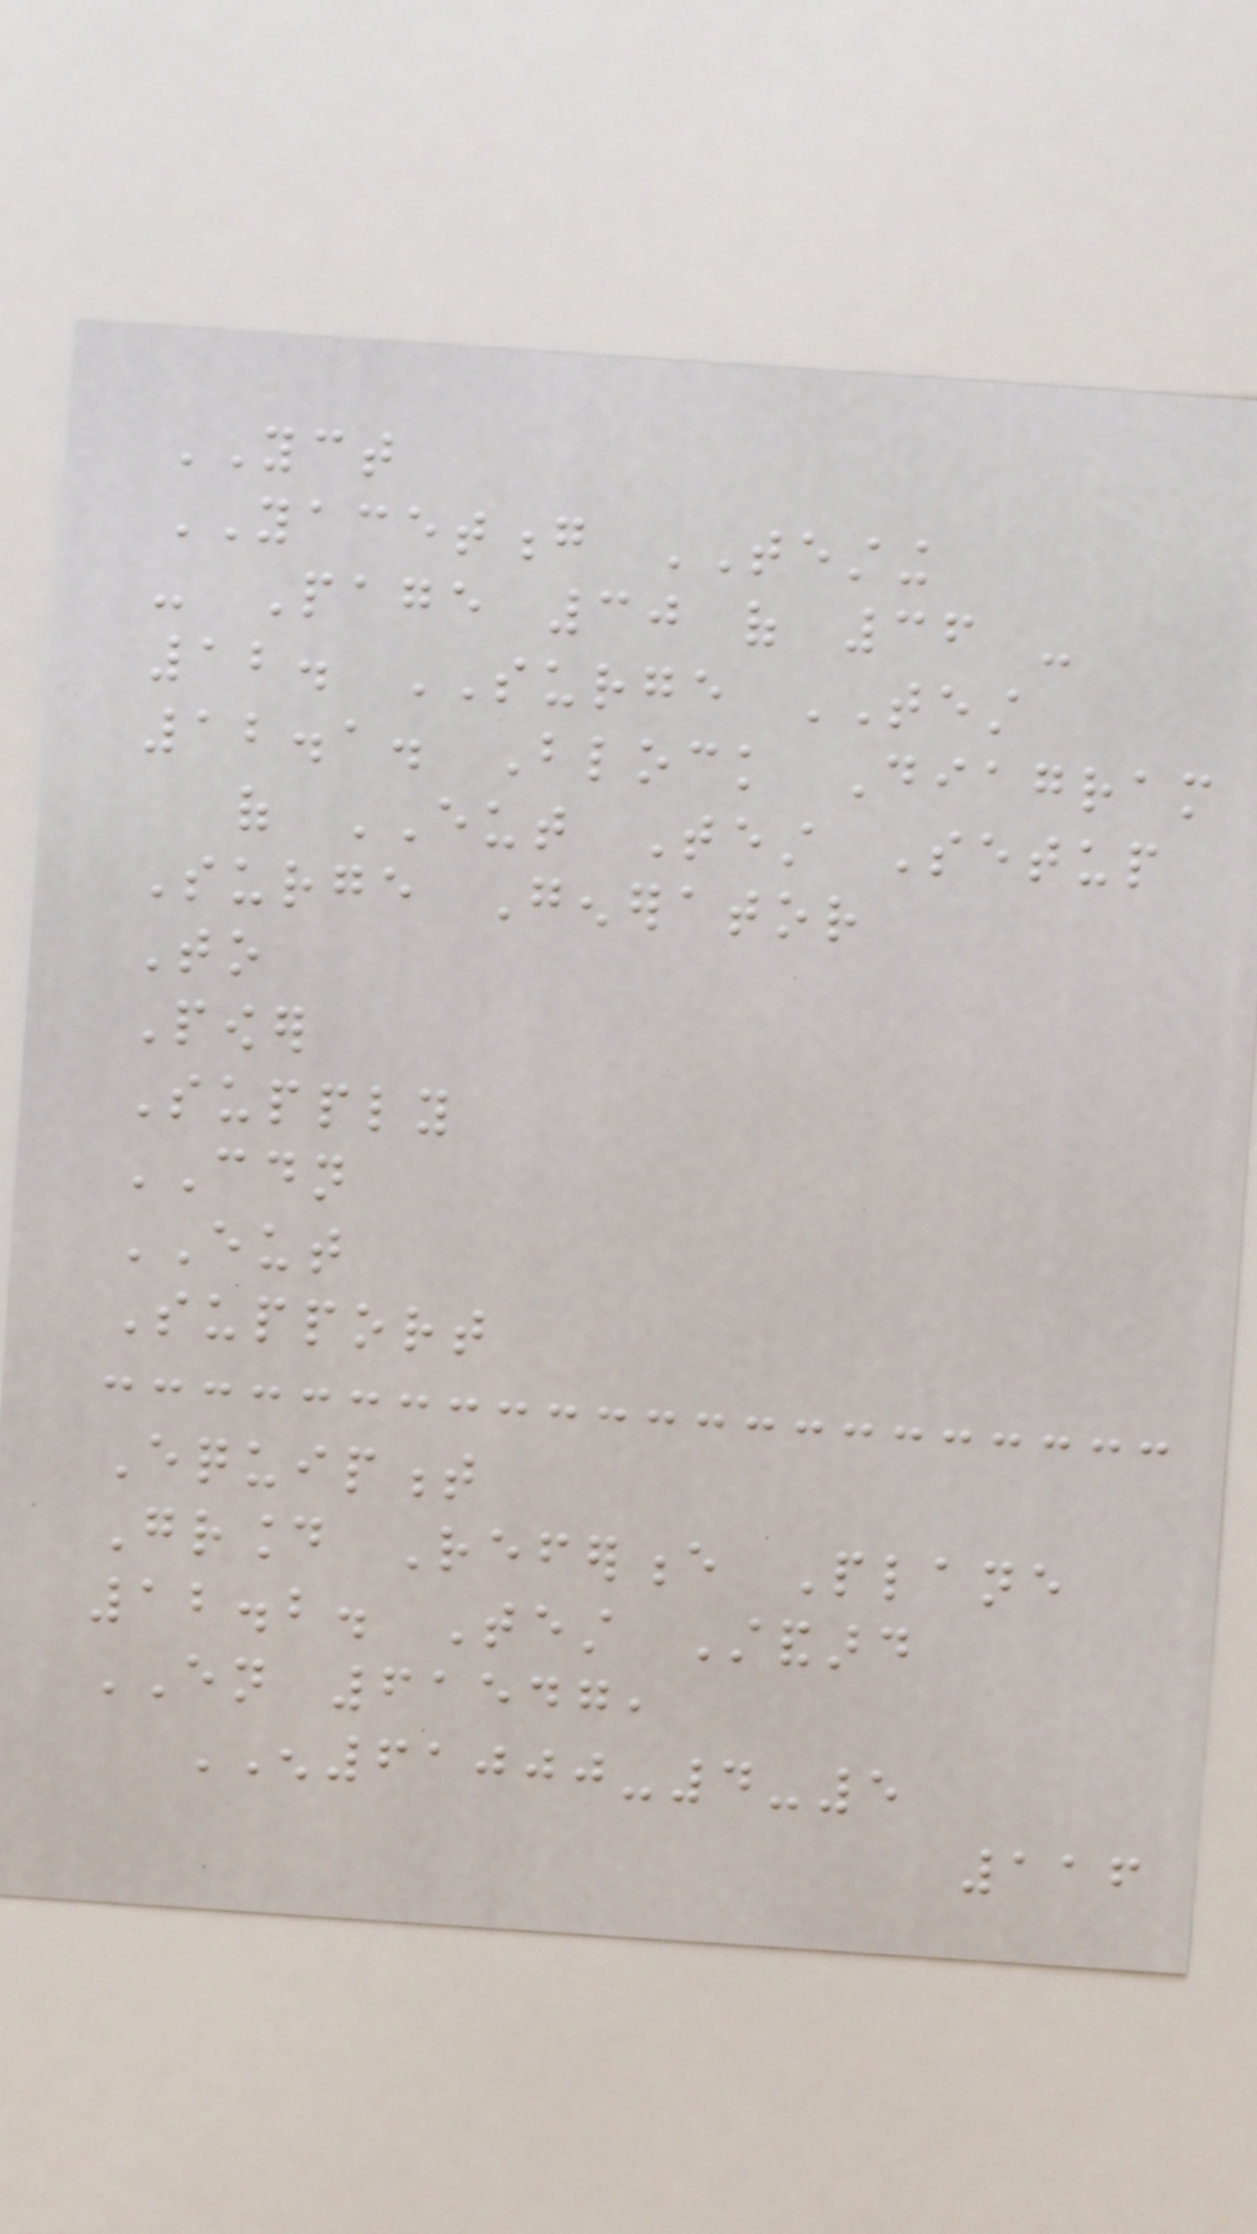YCT
YACETONG TESTING
- Page 30 of 36 -
12. SURGE TEST
12.1. Block Diagram
of EUT Test Setup
Surge Generator
To
Power
Supply
CDN
EUT
Support
Equipment
Ground Reference Plane
12.2. Test Standard
EN 61547,
EN61000-4-5
116
